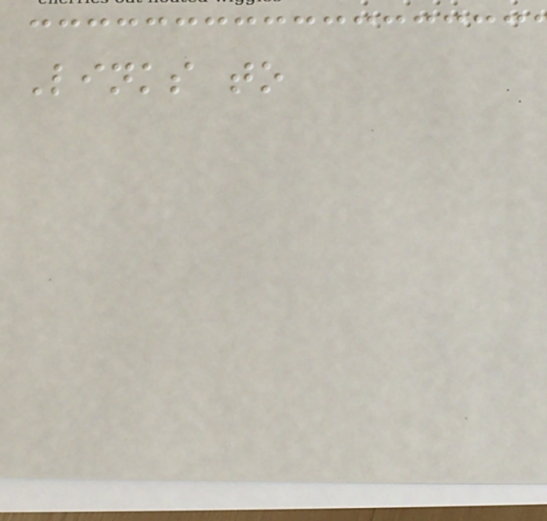Links to
